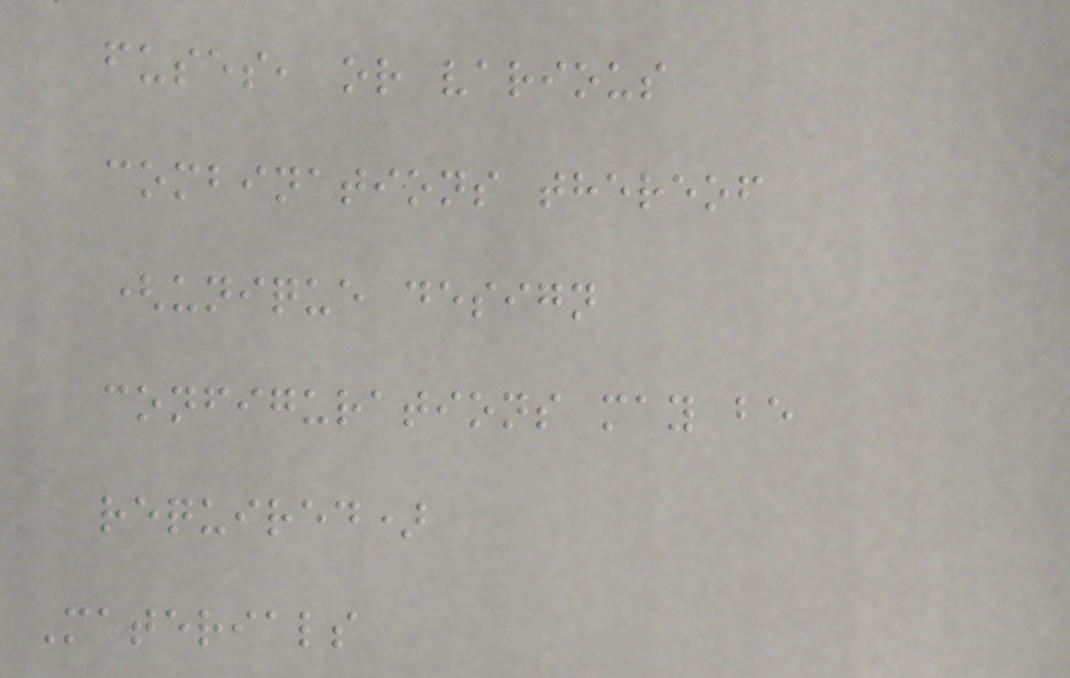fuses, or various
combinations thereof
(unique design
configurations may be
required)
Materials
